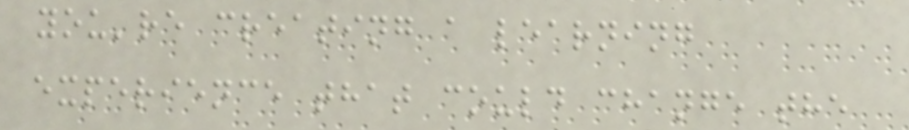you're creating a learning
experience that could change the
